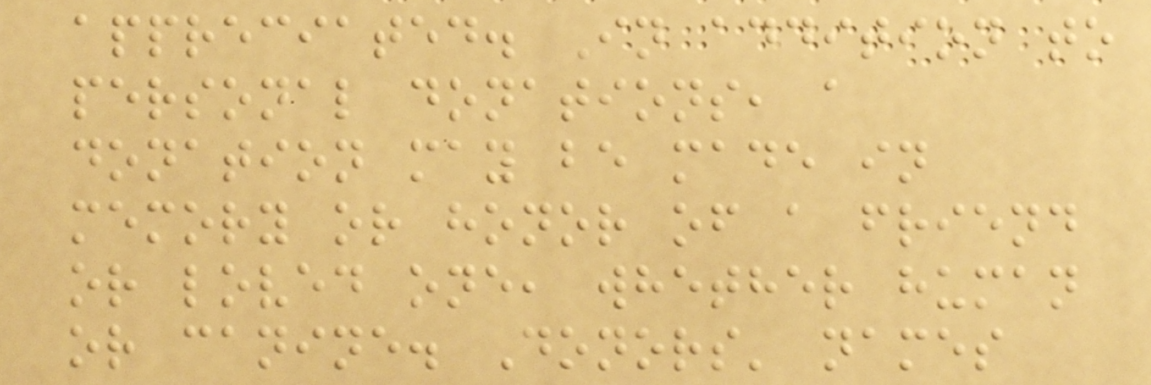appreciated. In addition to
personal donations, a
donation may be made in
memory or honor of a friend
or loved one, whether human
or canine. Donors' names
